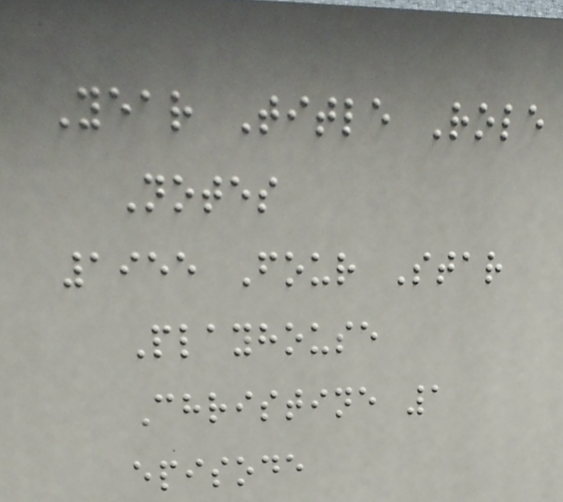Year Title Role
Notes
1955 Four Star
Playhouse
Christine 1
episode
